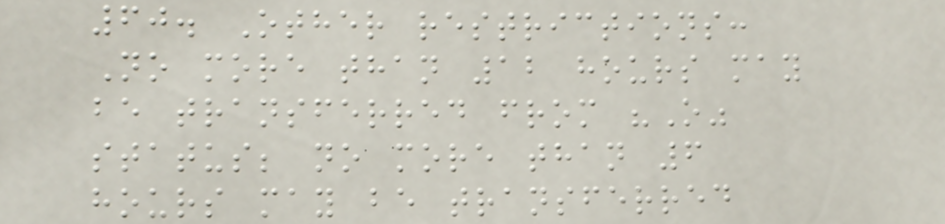60. Other restrictions:
No more than 12 hours may
be transferred from "O"
status; no more than 6
hours may be transferred
